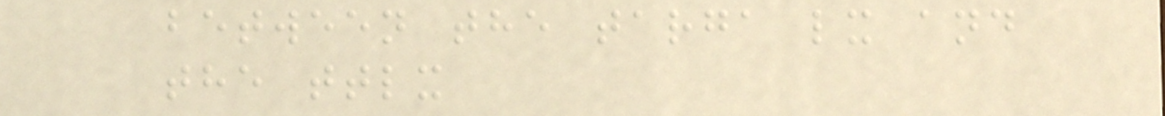between the targa lx and
the ttlx
